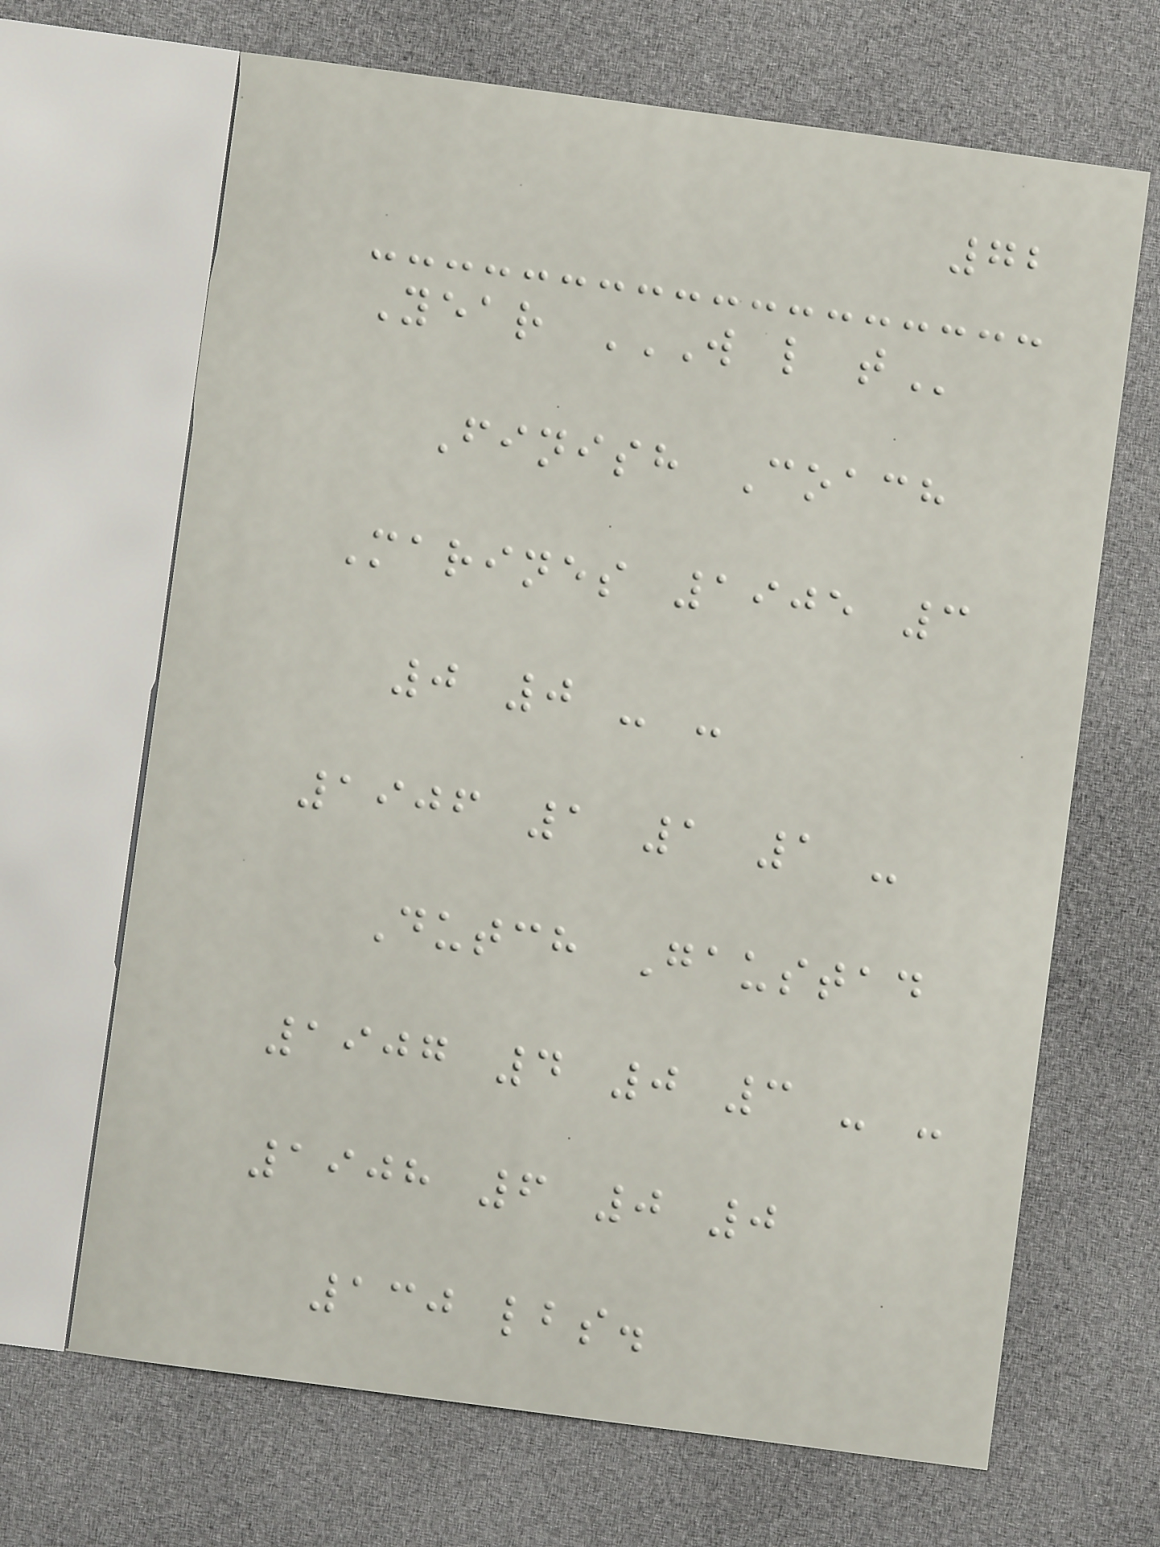72
Year W L T
Finish Coach
Marines 1905 3
0 0 - -
1906 1 1 1 -
Dutch Gaustad
1907 4 0 3 - -
1908 6 0 0
130 lbs.
